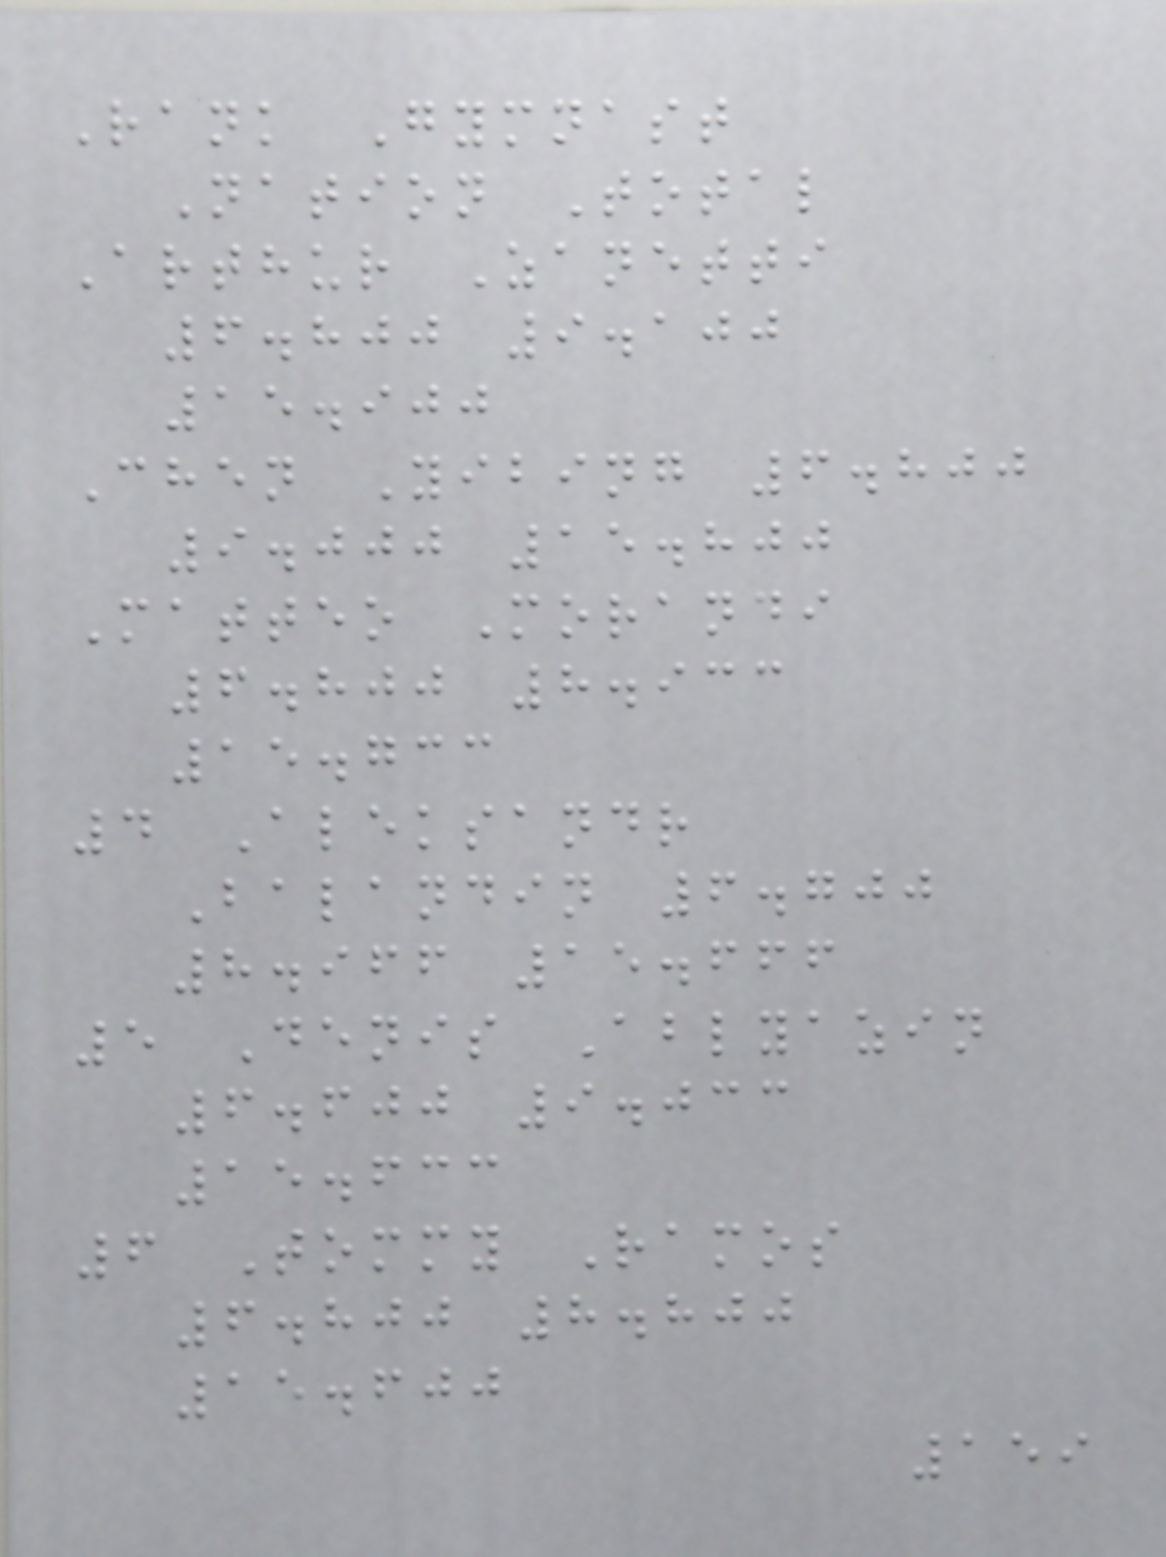Rank Gymnast
Nation Total
Arthur Zanetti
6.800 9.100
15.900
Chen Yibing 6.800
9.000 15.800
Matteo Morandi
6.800 8.933
15.733
4 Aleksandr
Balandin 6.700
8.966 15.666
5 Denis Ablyazin
6.600 9.033
15.633
6 Tommy Ramos
6.800 8.800
15.600
159
